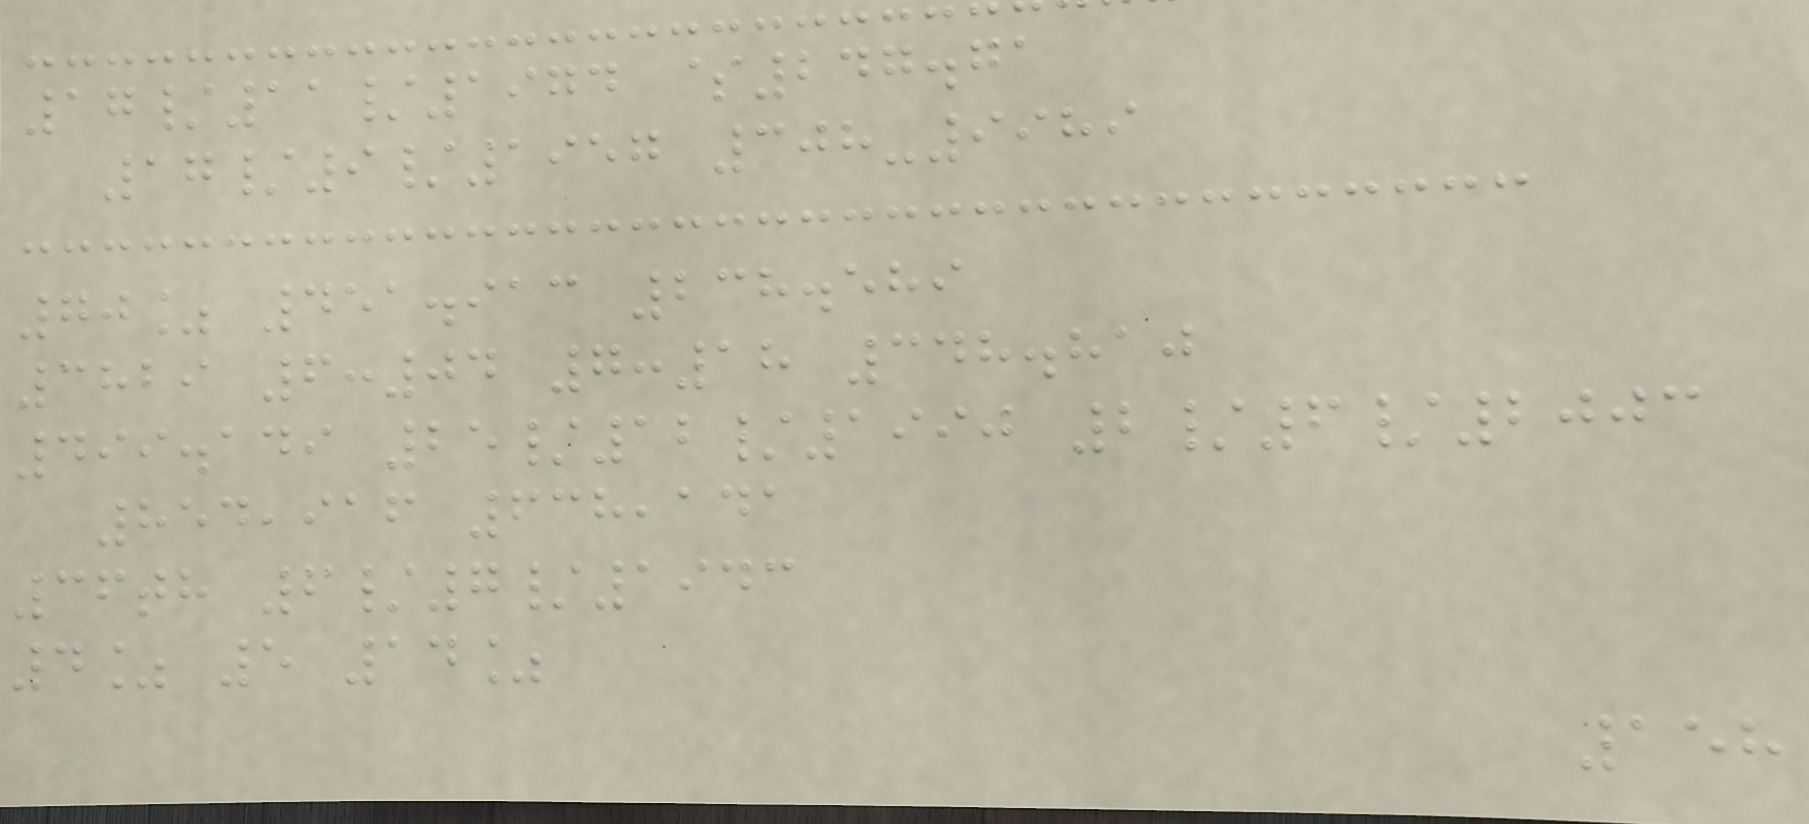17/11/1974 $247.71
17/9/1957 308-9989
70% 451.913 238.589
3829 6:04 7:18 348.810
499.149 25/12/1990 2/6/2003
854,916 638,141
36th 6/7/1943
4% 5 14%
158
